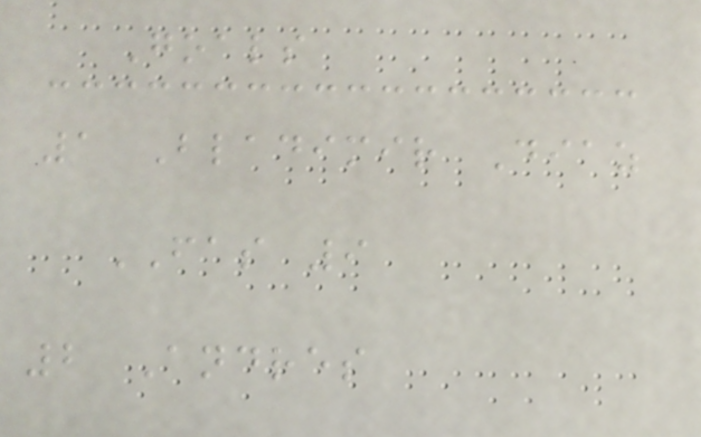Goals
1 Bladimir Diaz
FAS 9
2 Andres
